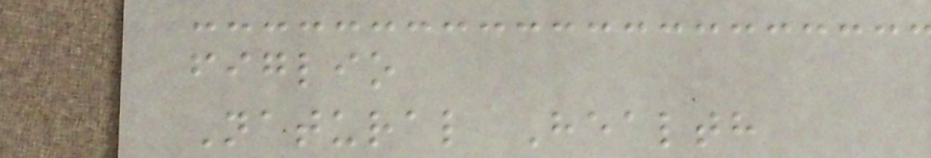figlio
Natural Health
